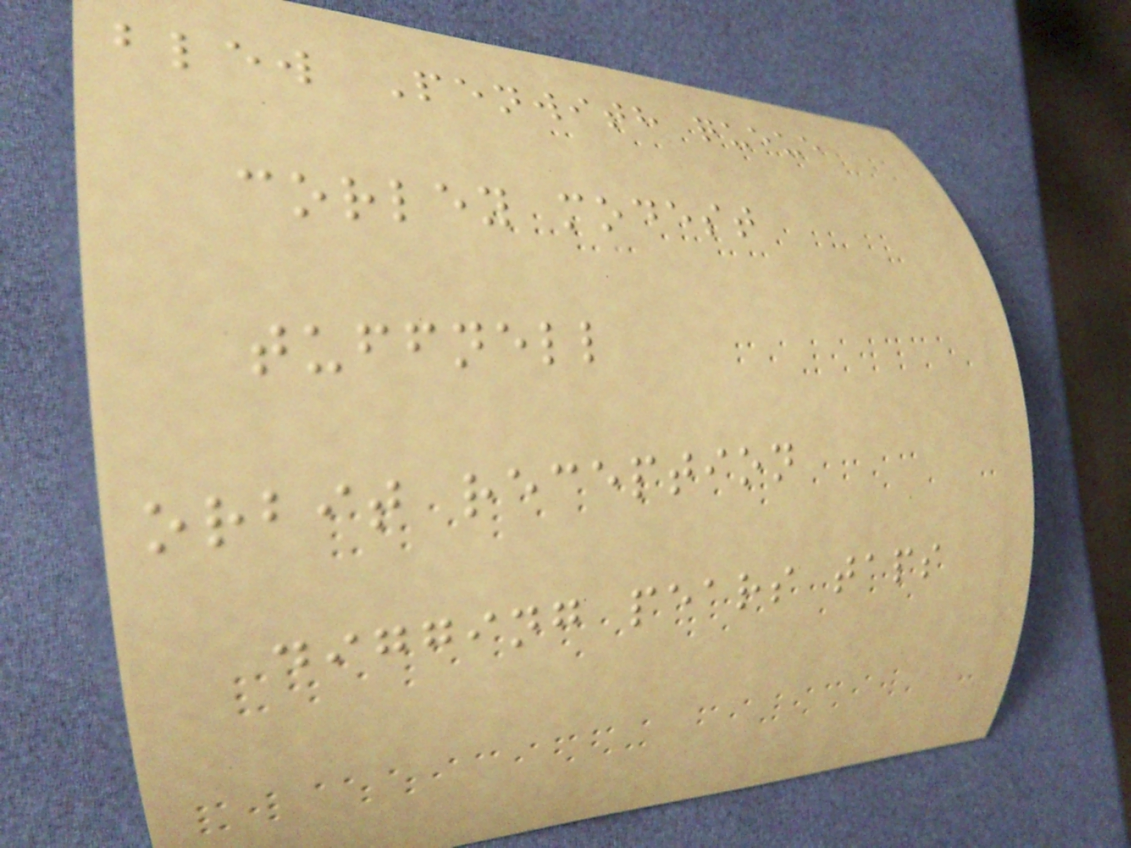blew Penwith queue
corley modest
tuffnell
orbit reception
digging pears taps
